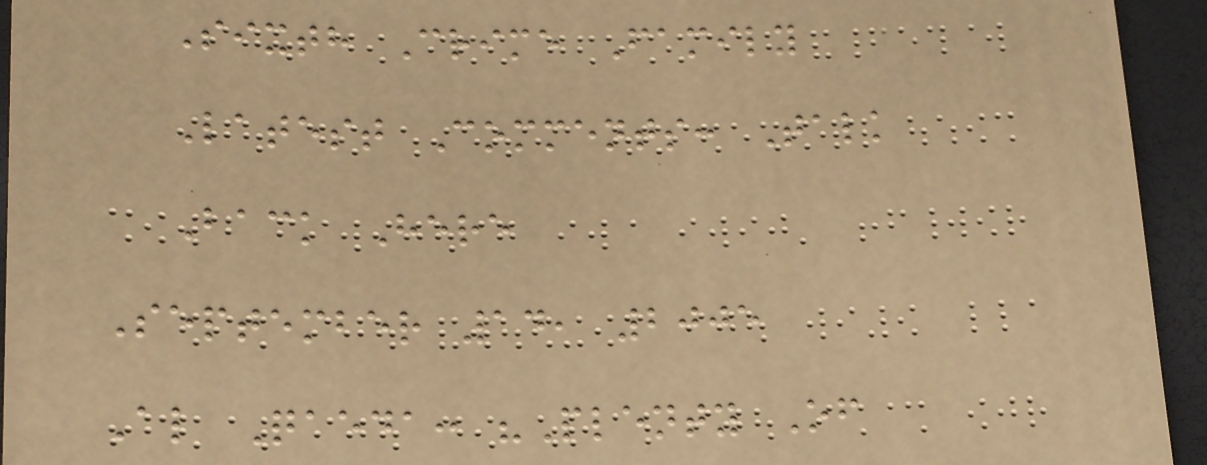Sixth Crime Family
Latest Comments: Talk
Back Here
September 14, 2005
Al Qaeda: "Plenty Of
